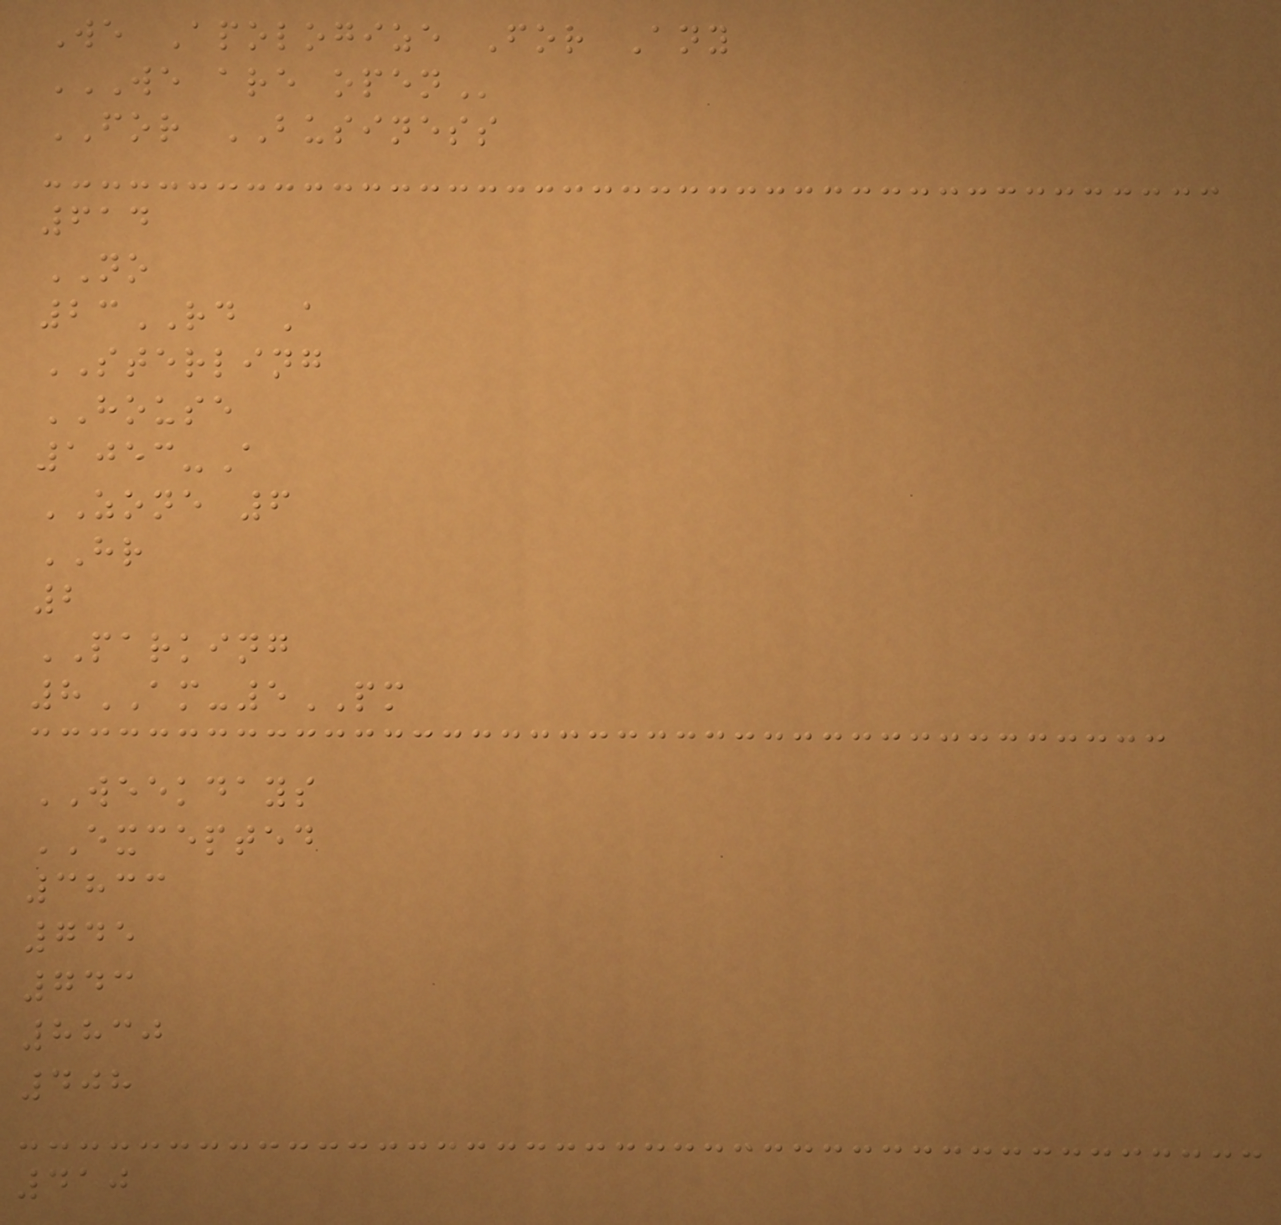We Apologize For Any
WE ARE OPEN
FOR BUSINESS
614
NO
23RD A
STERLING
HOUSE
1053-A
ZONE 6
HR
2
PARKING
8AM-5PM
WEEKDAYS
EXCEPTED
3833
745
743
8830
408
410
